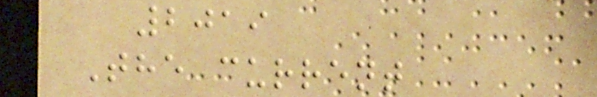2019
The current
